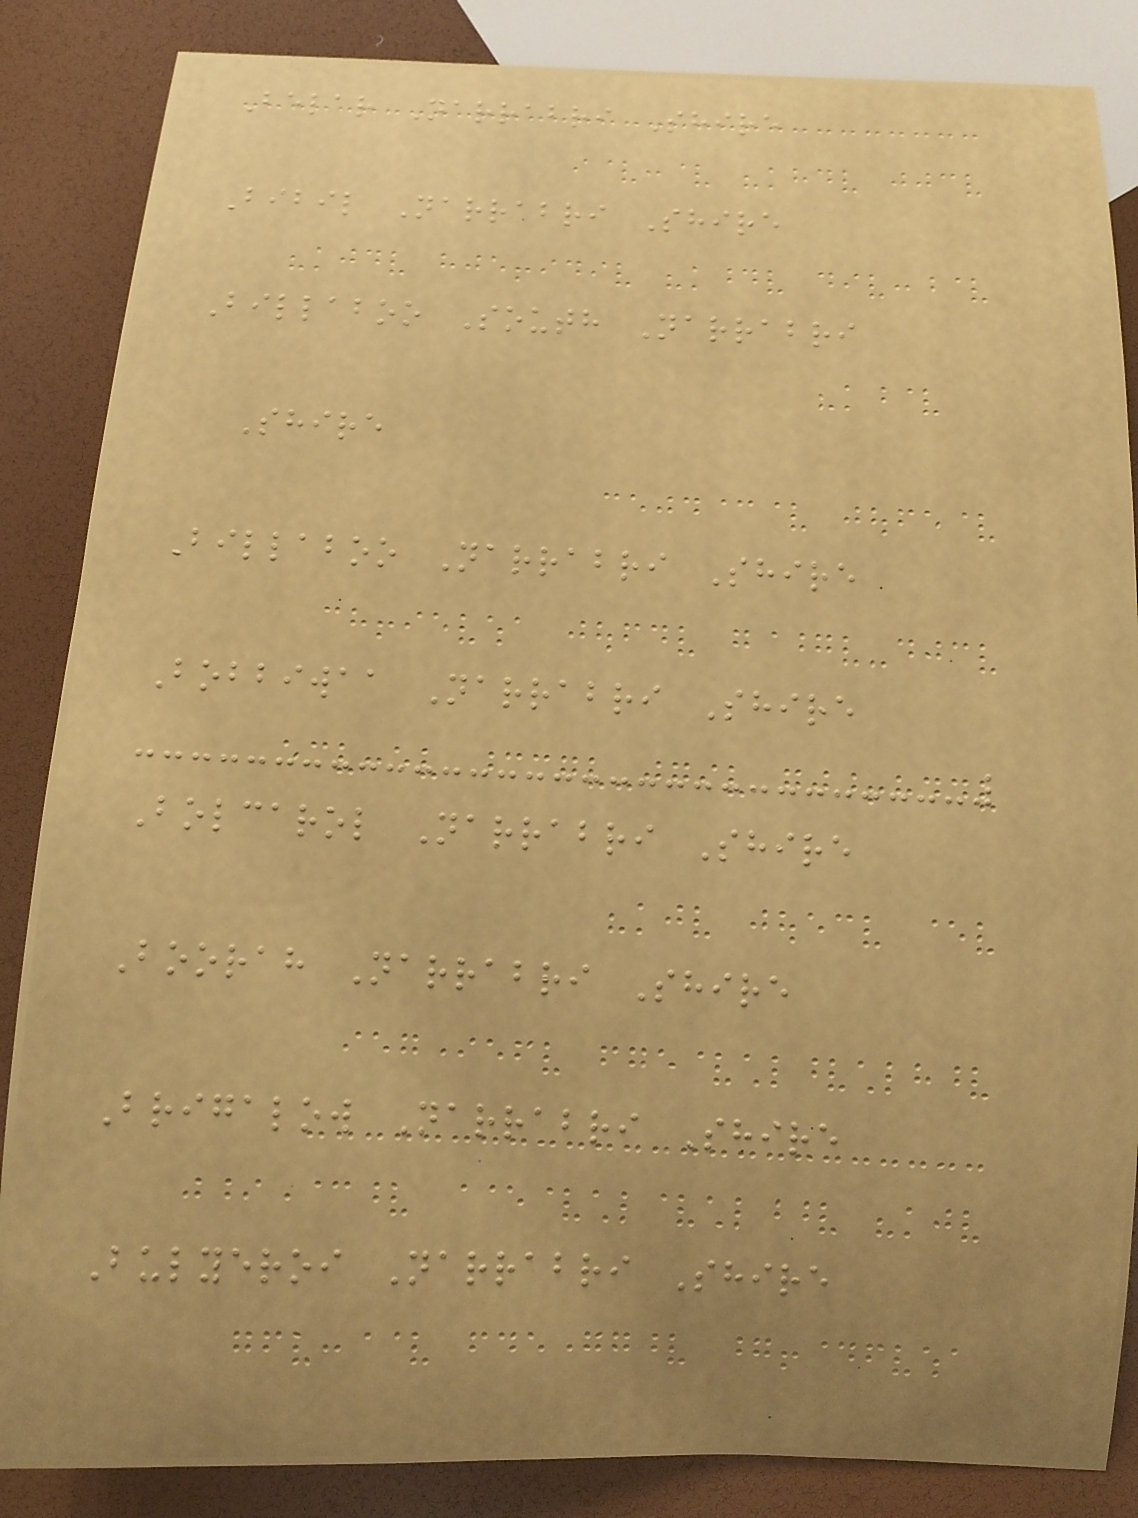Belar Narrabri Shire
Bibil Narrabri Shire
Billaboo South Narrabri
Shire
Billaboo Narrabri Shire
Bobbiwaa Narrabri Shire
Bolcarol Narrabri Shire
Boorah Narrabri Shire
Brigalow Narrabri Shire
Bulyeroi Narrabri Shire
